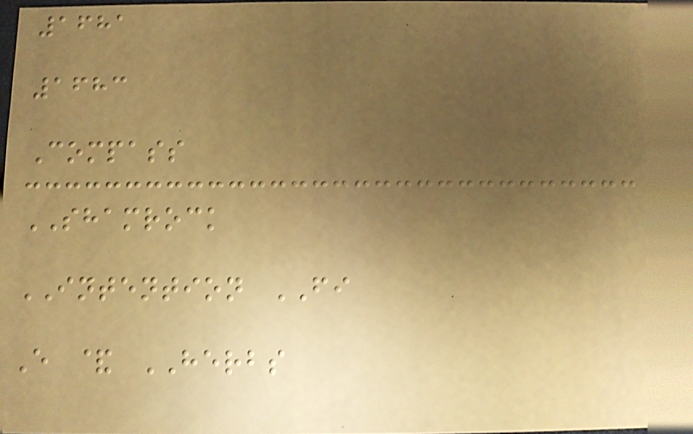1681
1683
Compass
SHAMROCK
INTENTION FI
E & HERBS
